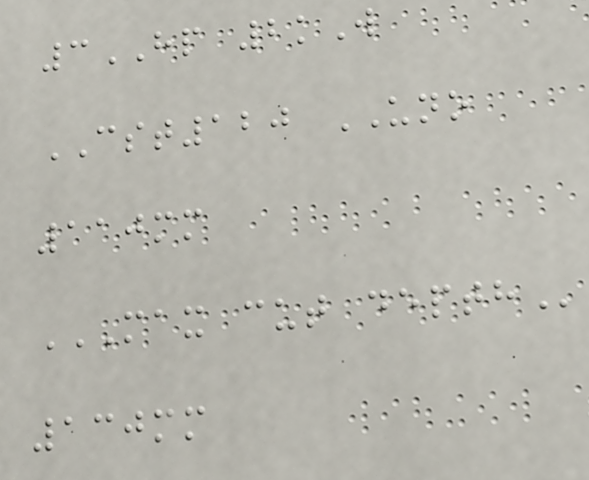3HP 2kW
CST120 UNO
110mm
MAX CUT DEPTH
130mm
